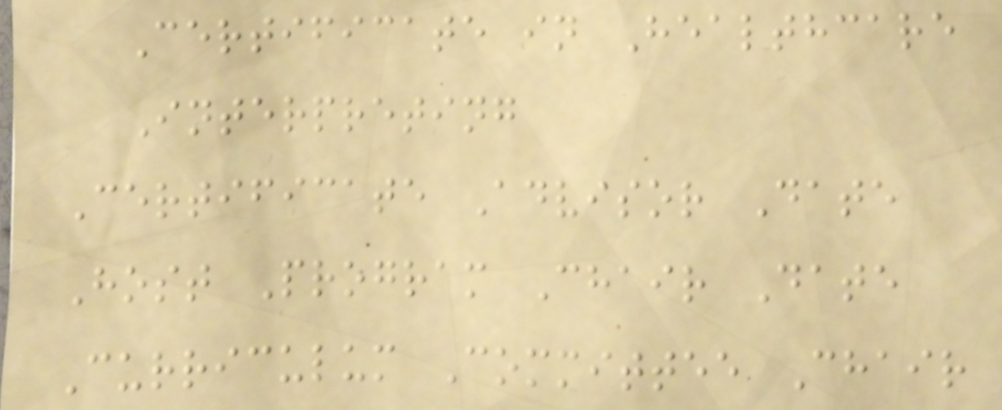Certificate in Healthcare
Interpreting
Certificate Advisor Date
Host Program Chair Date
Curriculum Committee Chair
